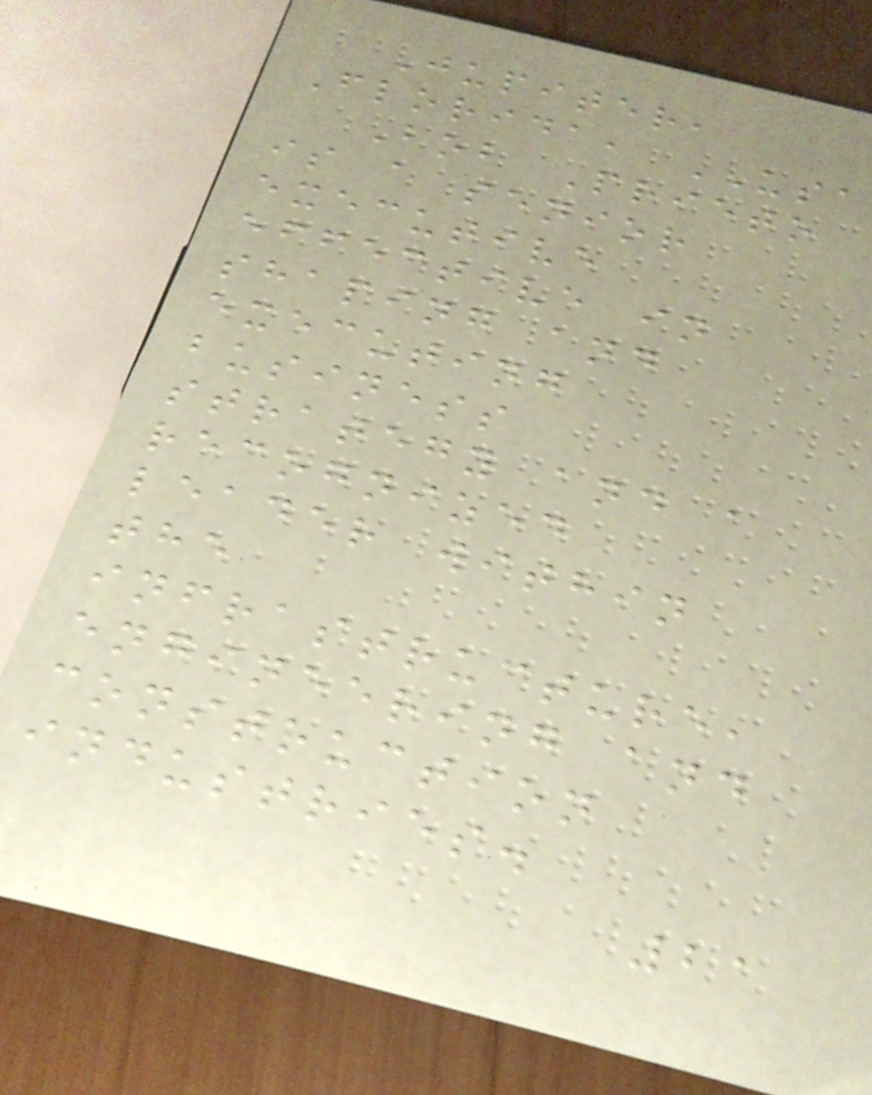Jupiter,
Florida, USA
Bob Prieto
is a senior
executive
effective in
shaping and
executing
business
strategy and a
recognized
leader within
the
infrastructure,
engineering and
construction
industries.
21
